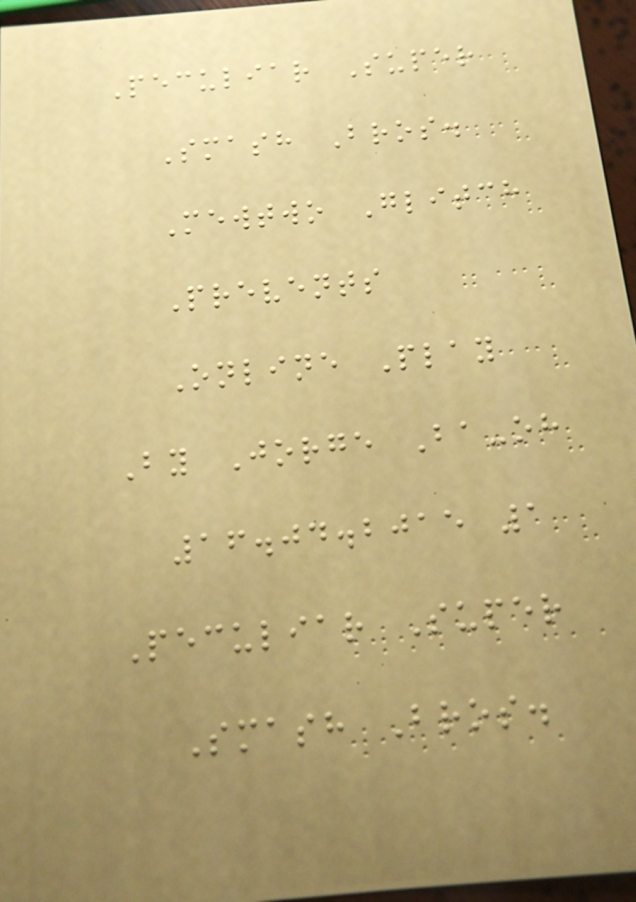Peculiar Super
Smash Bros.
Mewtwo Glitch
Prevents
Online Play
By Jorge Ba-oh
16.04.2015 1
Peculiar Super
Smash Bros.
